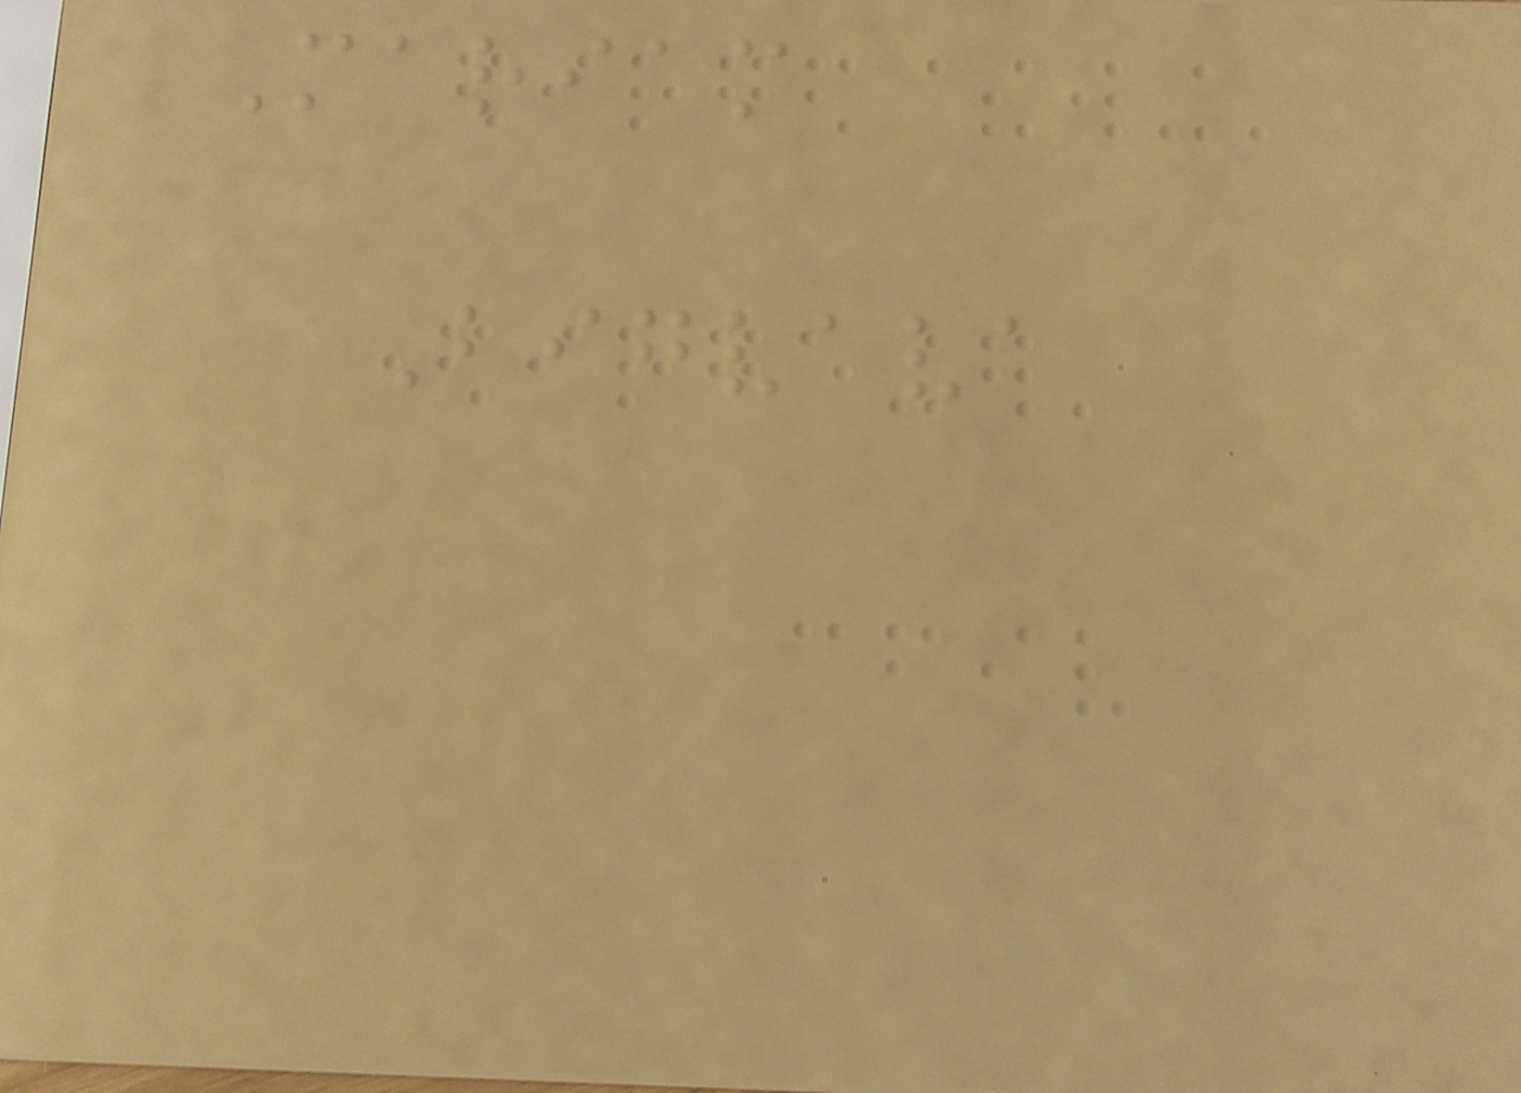Mariam
Bigvava
